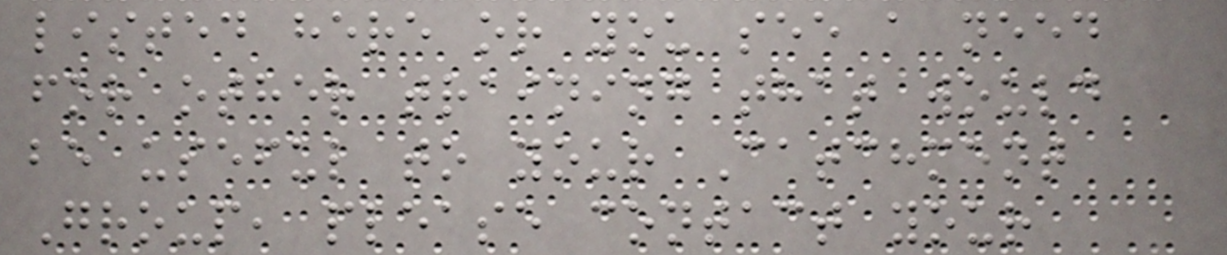listed here or you see a need
for other training that would
be useful to your Catchment
Group, please contact your
